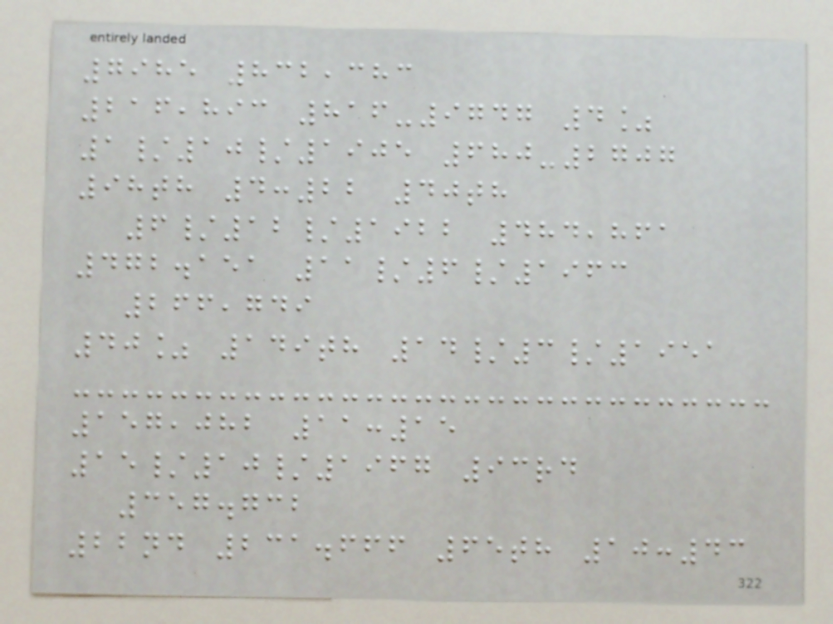7985 832,383
216,893 816-9747 4%
1/10/1905 680-2707
98th 4:22 40th
6/12/1922 484,861
472.151 11/6/1963
266,749
40% 149th 14/3/1951
157,082 11:15
15/10/1967 93rd
357.732
22nd 231.666 65th 10:43
